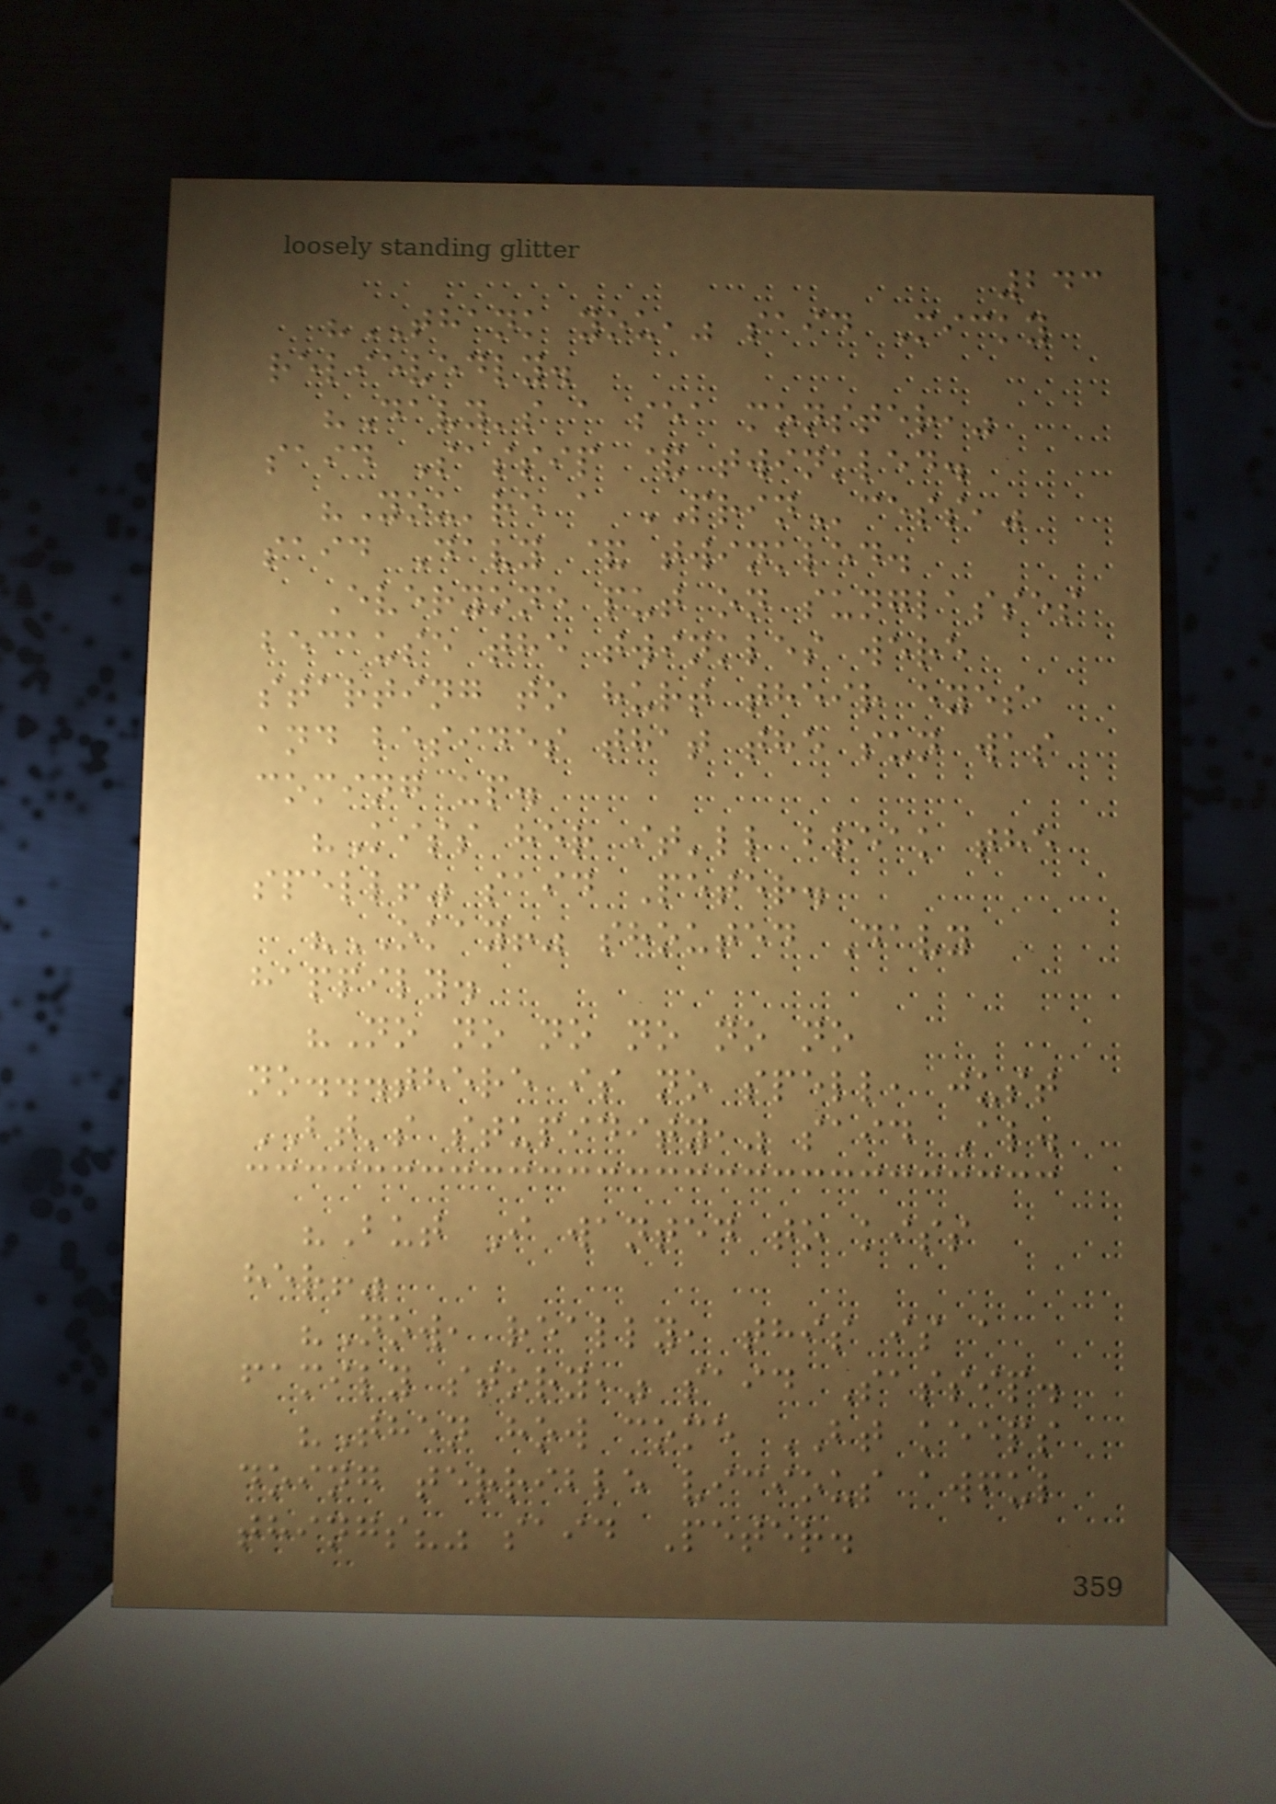243
"THANK you," said Micky
relievedly.
"Davy's a sea monster,"
said Sassip & twinkled.
"You're a PRINcess,"
said Davy & twinkled.
Everyone put on sunglasses
because the twinkles were
starting to hurt their eyes,
and besides that the sun was
coming up.
"Kiss her it'll break the
spell!" said Peter.
"OKAY!" shouted Davy
happily.
"No no no no no no
no...there is no spell, just
BT's stupidity," said Al.
"But I wanted to kiss
her!"
"Now, really, this is a
family story," said Sassip.
"Then how come BT keeps
doing terrible vicious awful
things?" said Peter.
